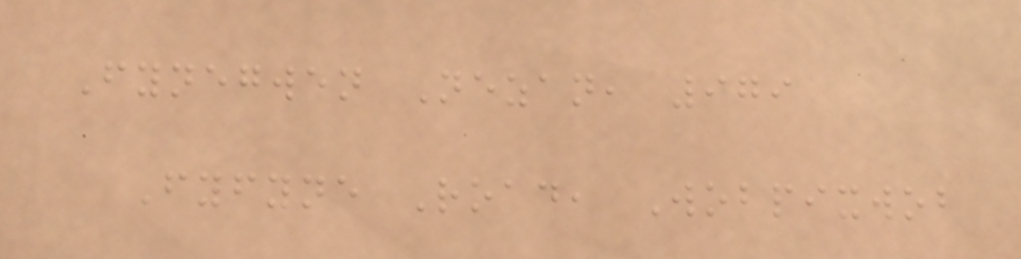Fynegwen Nezan, 979
Fyfyne Road, Wobpixwob
